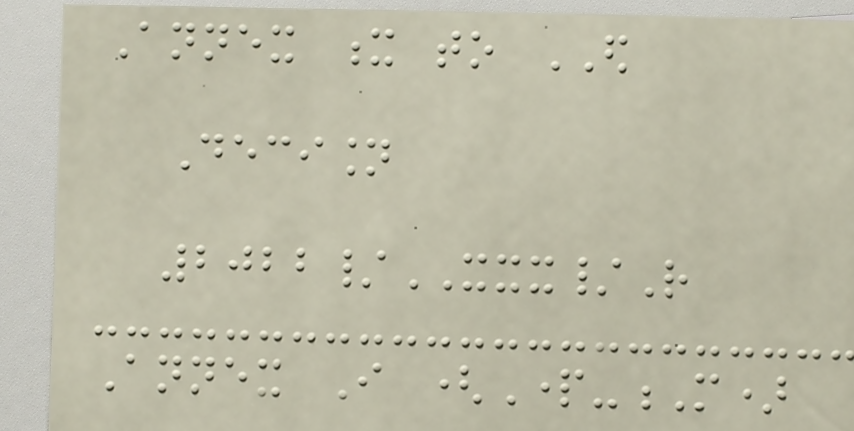Annex x to ED
Decision
2022/XXX/R
Annex I (Part-M)
